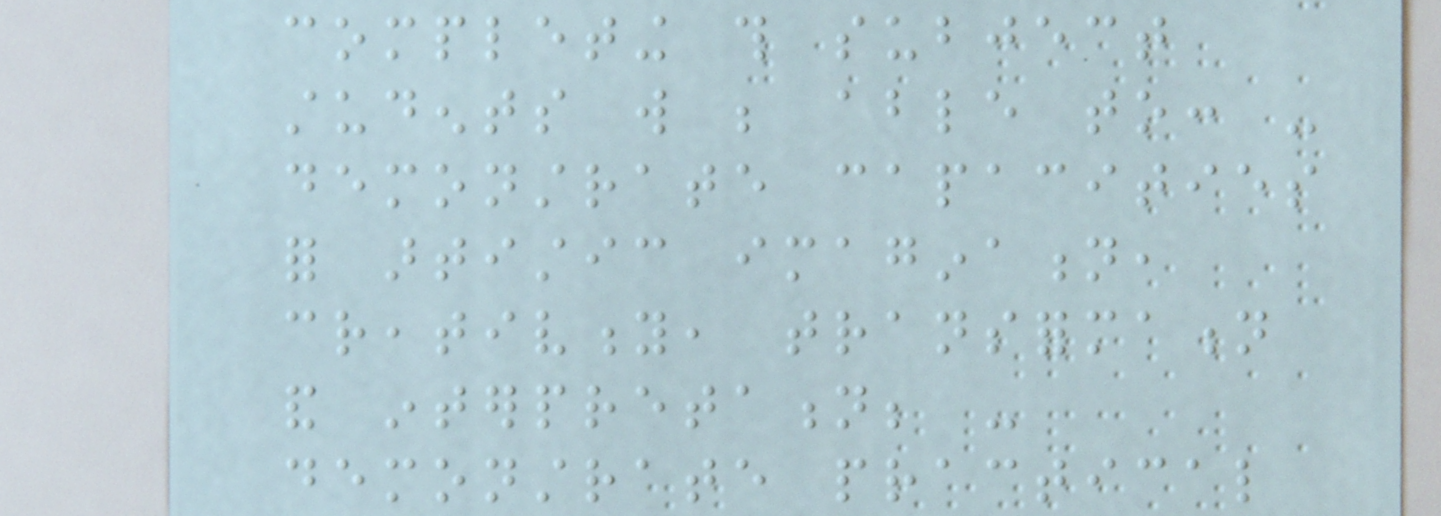completing this subject
students will be able to: -
demonstrate capacities
for artistic imagination,
creativity, transformation
and interpretation; -
demonstrate practical
